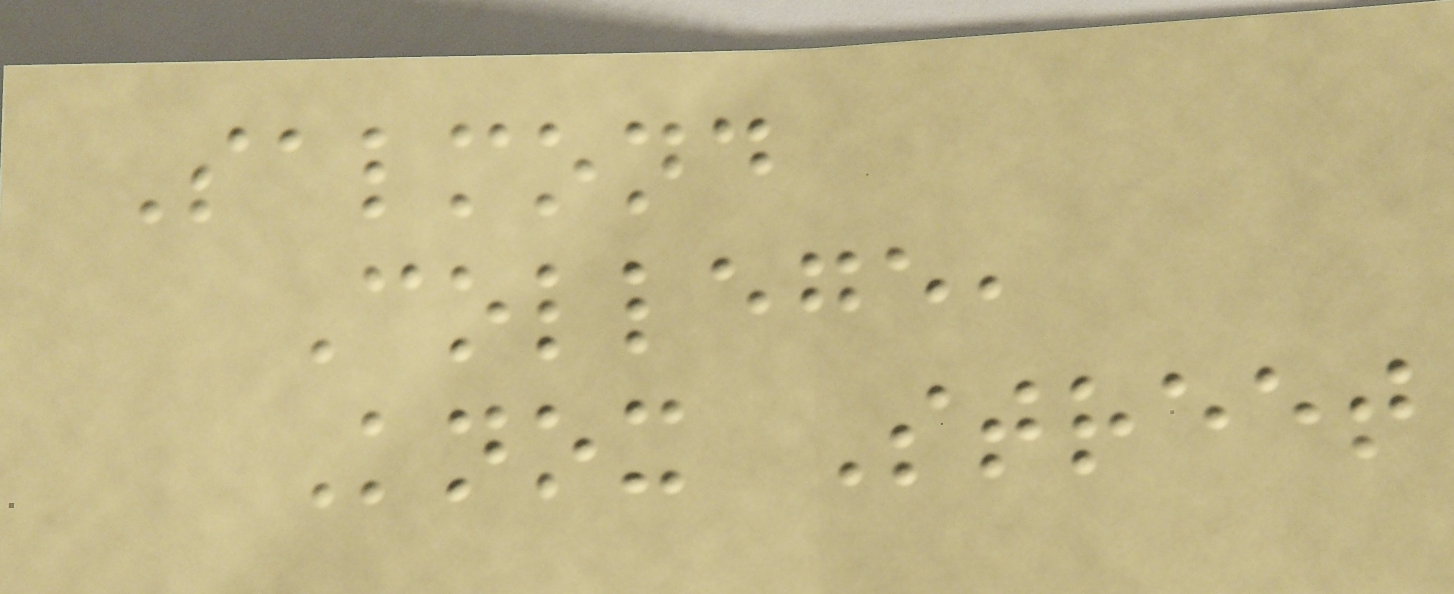Salmond
College,
Knox Street
